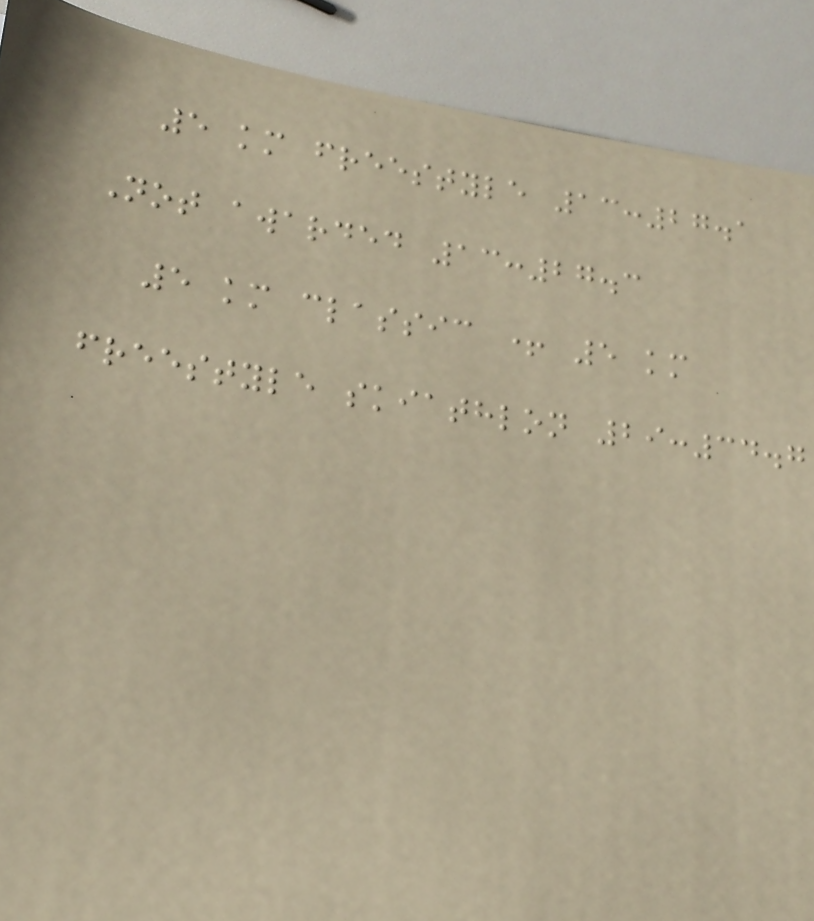5 km freestyle 13:27.1
Not awarded 13:27.3
5 km classic + 5 km
freestyle skiathlon 29:34.7
